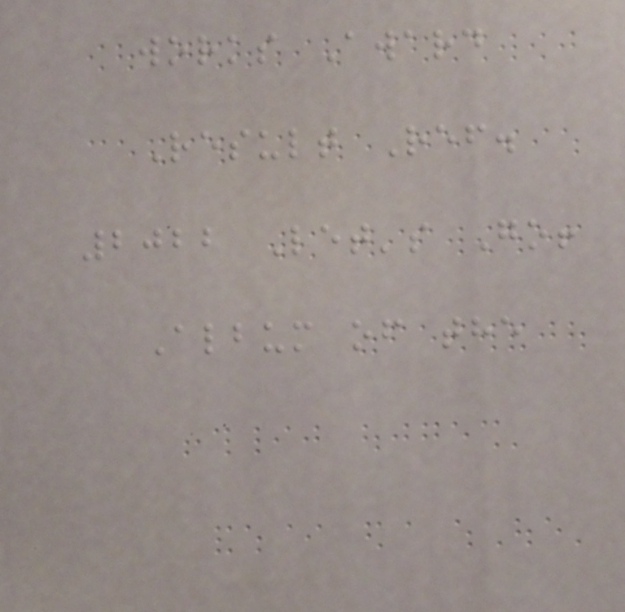works Award
Result Ref.
2022 Let's Go!
Album of the
